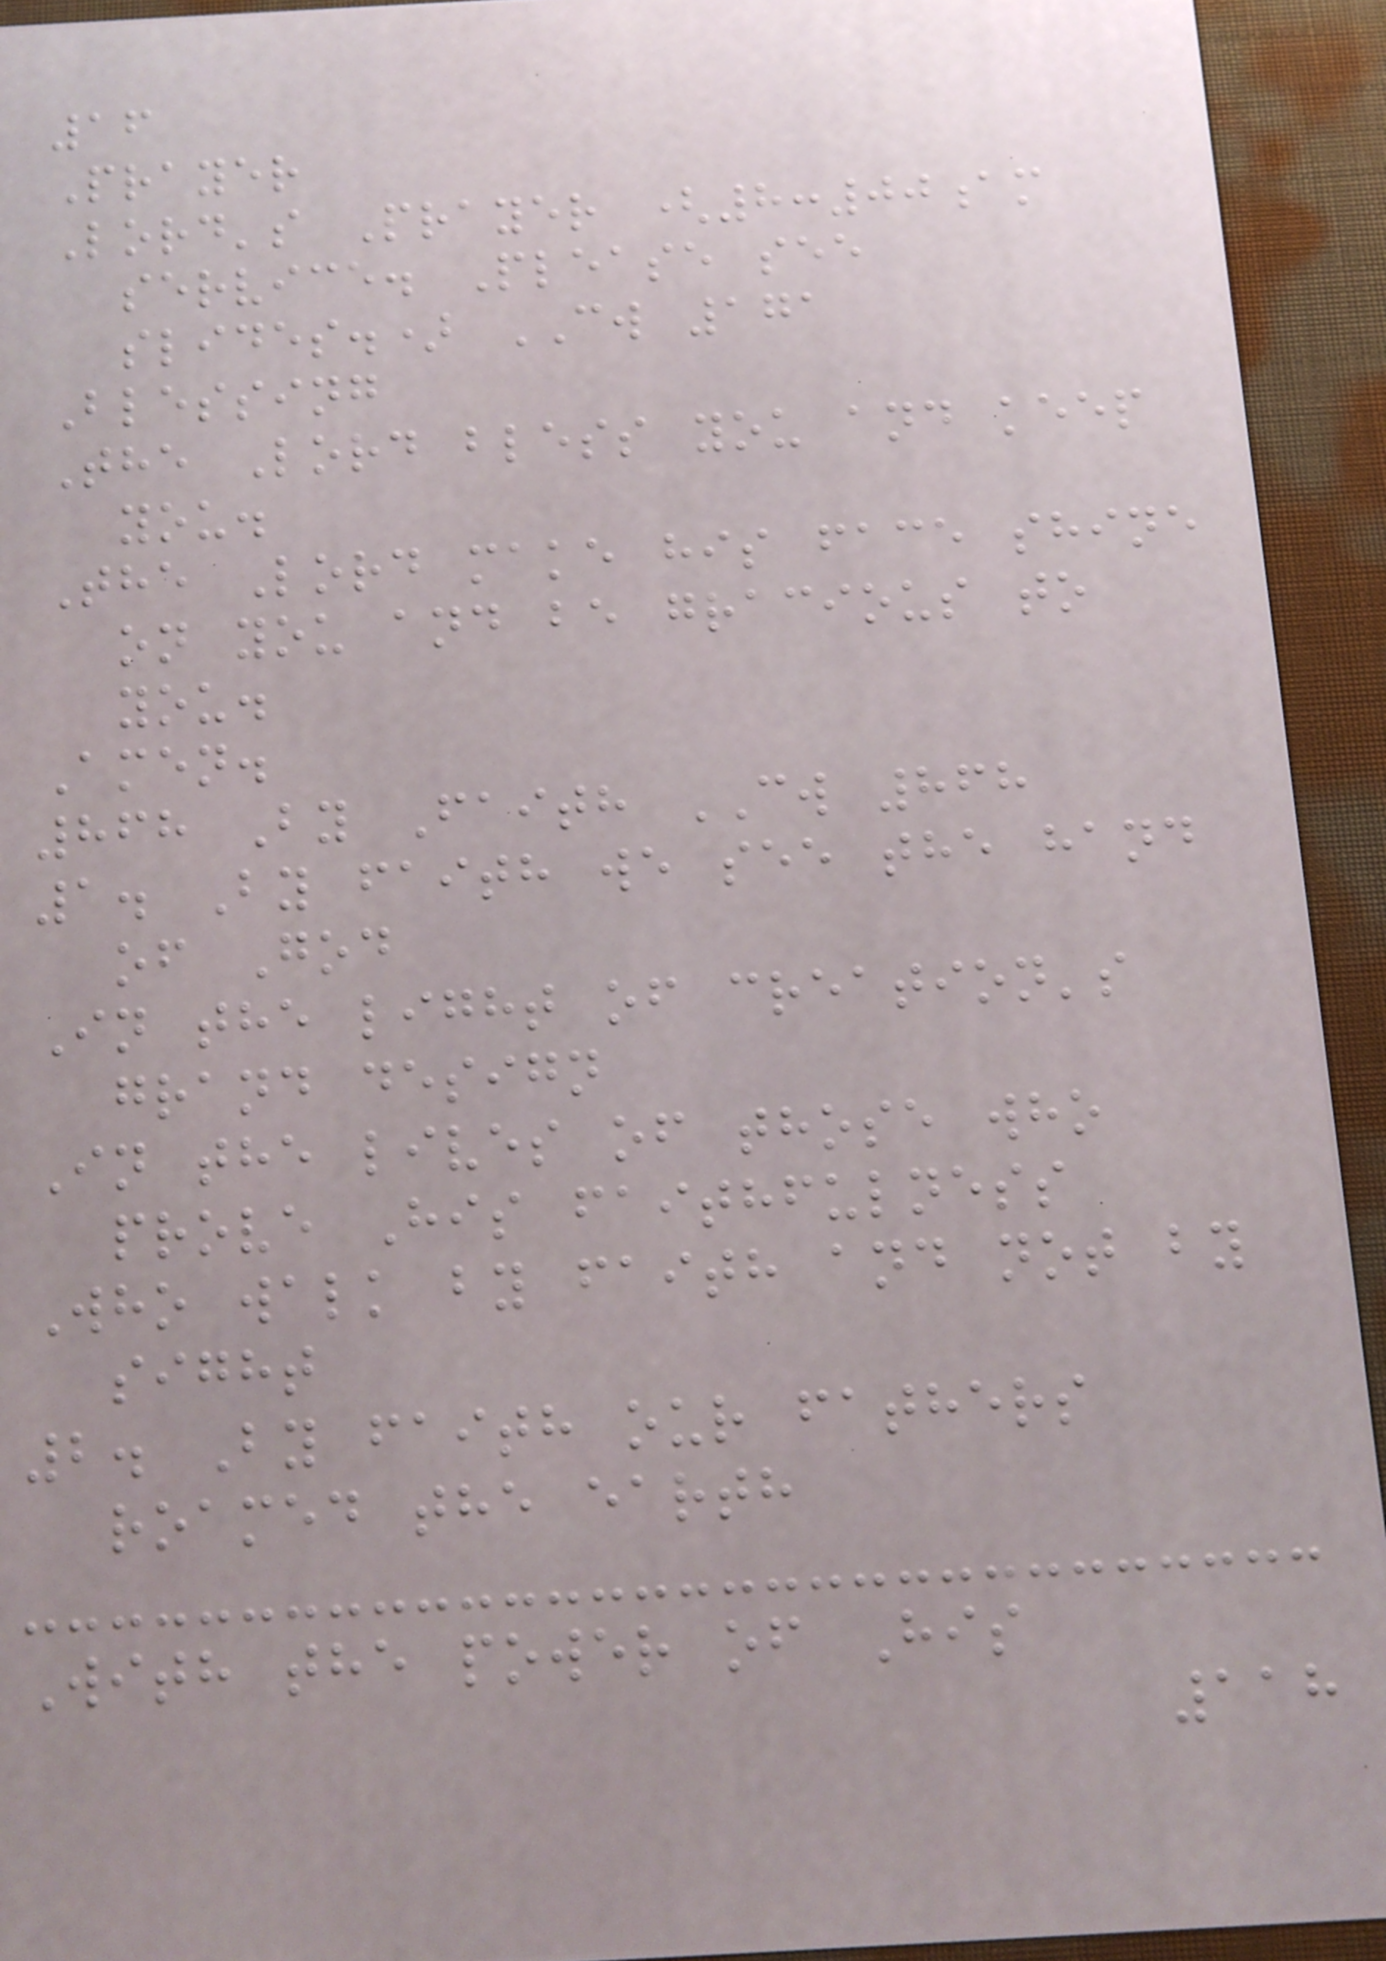16
Prayer
Lord's Prayer (8:00am
service. Please see
slides.) CW 171
Blessing
The Lord bless you and keep
you.
The Lord make his face shine
on you and be gracious to
you.
Amen.
868 By Faith CW 868
1. By faith we see the hand
of God
In the light of creation's
grand design
In the lives of those who
prove His faithfulness
Who walk by faith and not by
sight
2. By faith our fathers
roamed the earth
With the power of His
118
